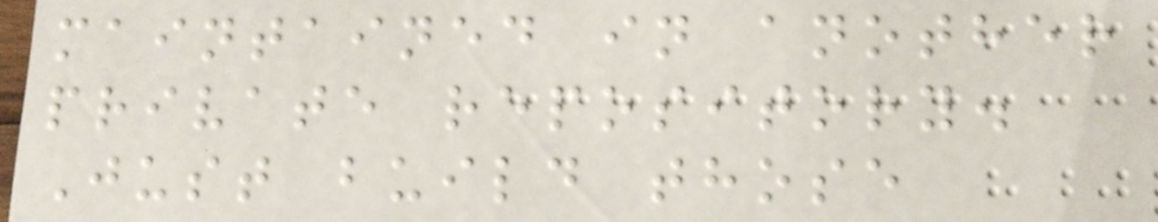maintained in another
private repository.
Just build those
